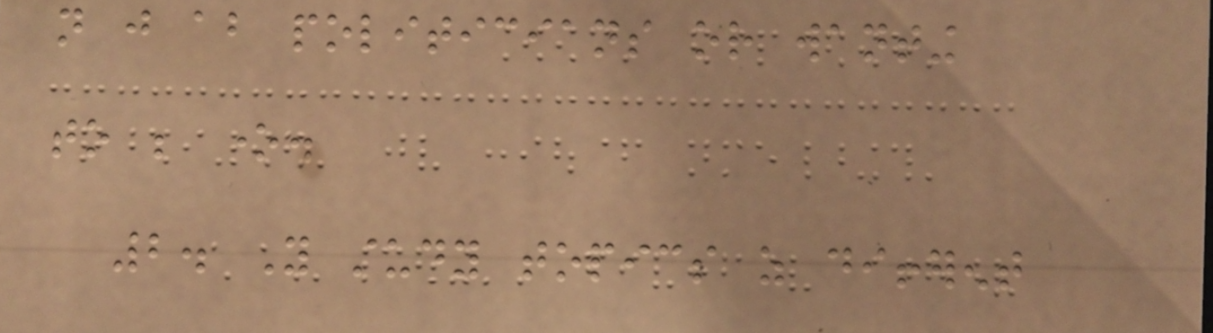not just about politicians or wanting
to be one.
2. You study topics as different
